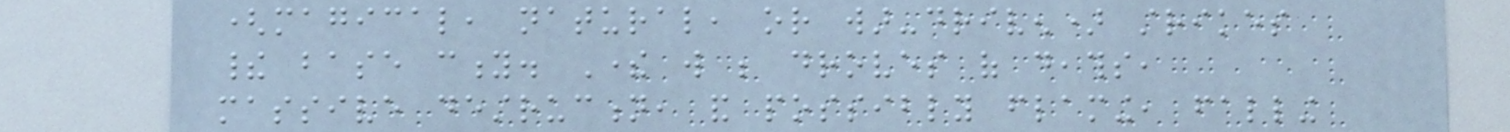(magical, natural, or war-driven) strikes
their base city. There will be droves of deaths,
massive destruction, and possibly flaming, falling
